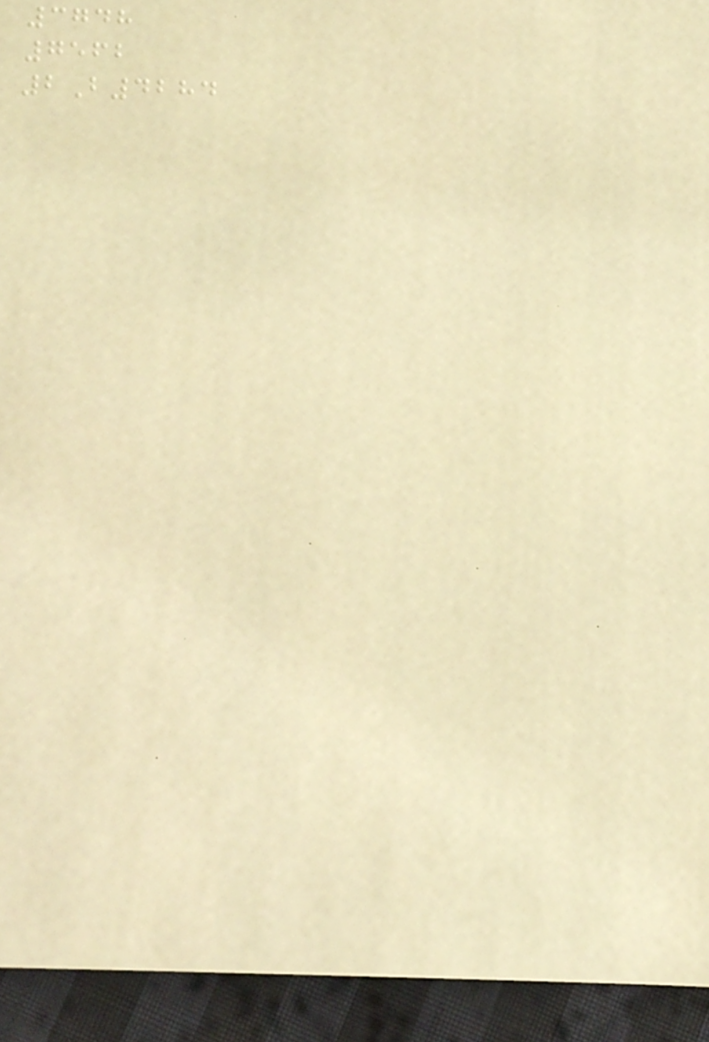3748
7562
2B4284
